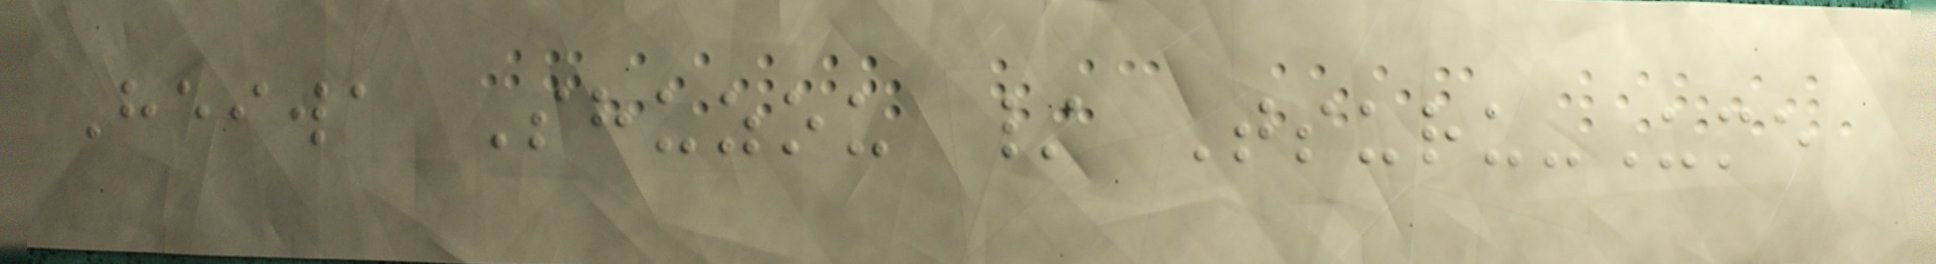Heiwa Shuzou / Tsuru-Ume
